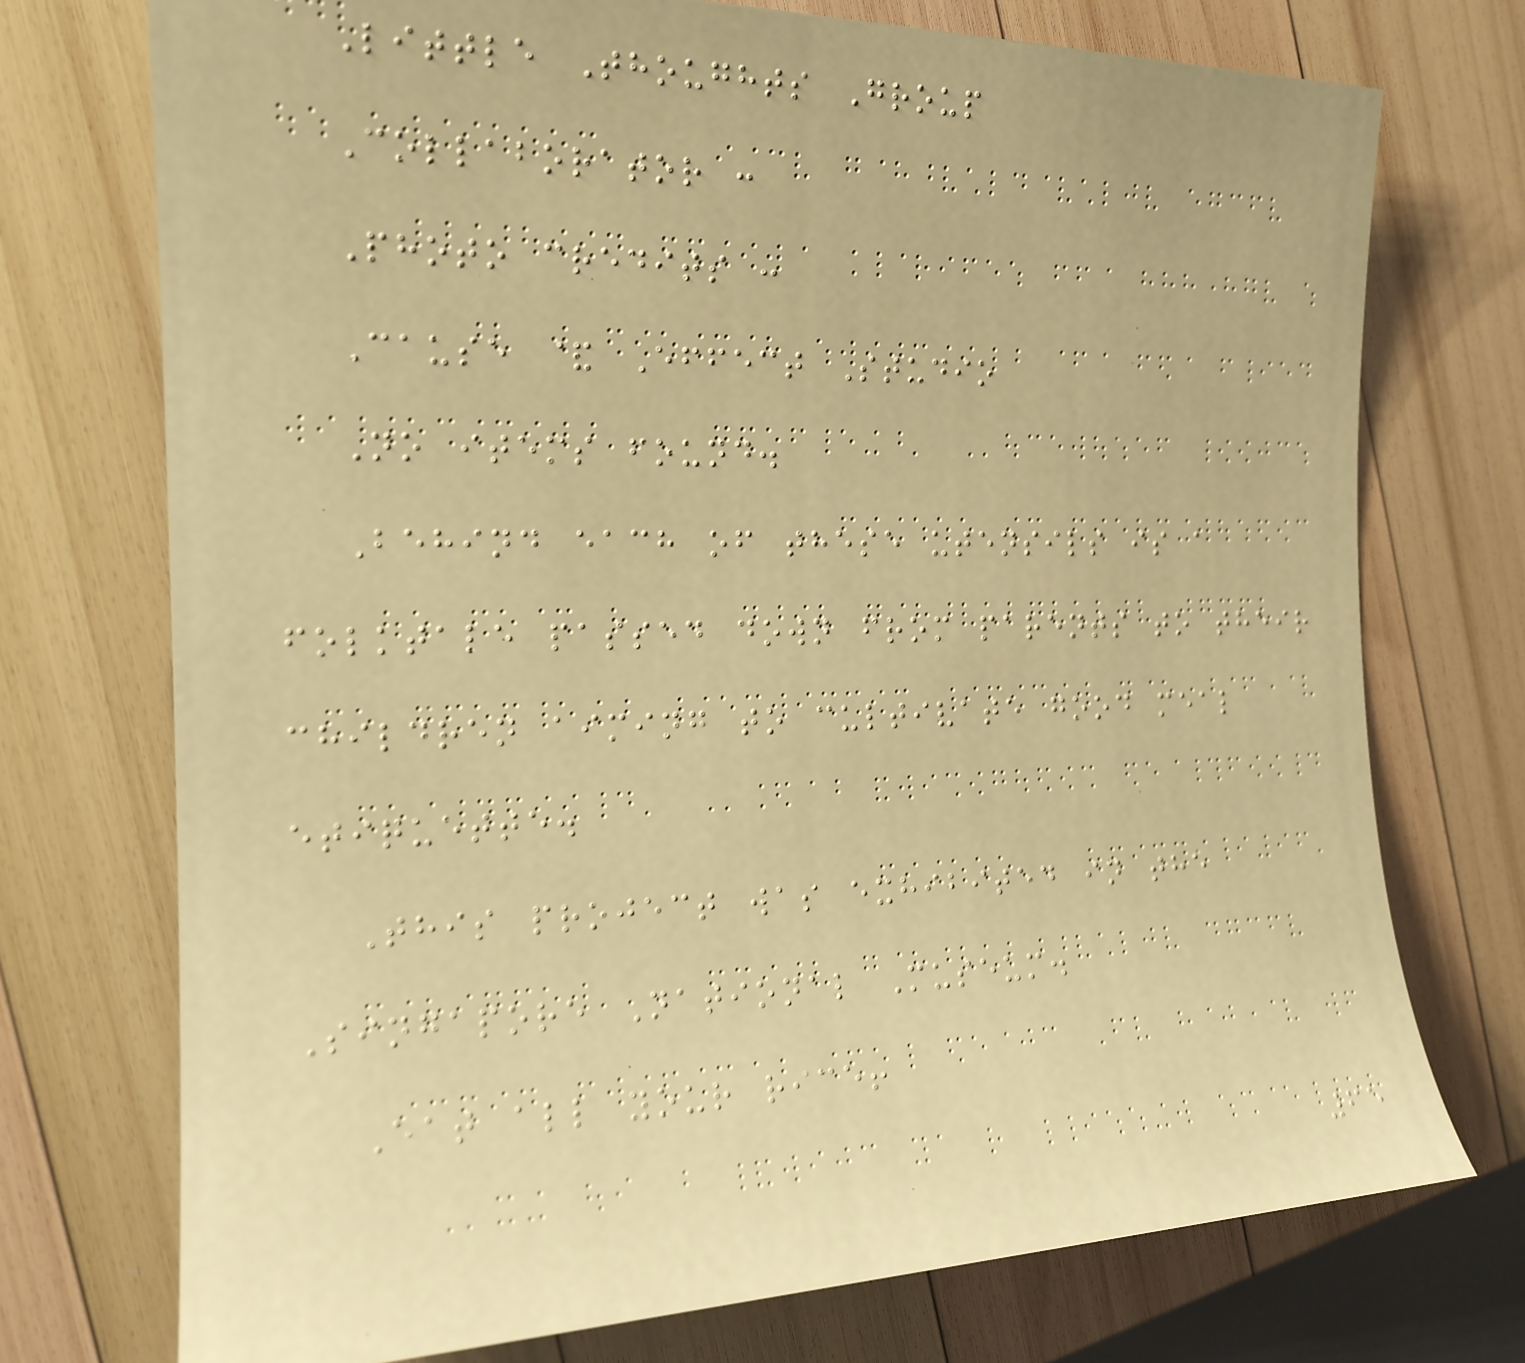Little Thoughts Group
Collaborator :
Photo credits :
Cause & Effect Studio
No items found.
Behind each of these utensils is a
folktale passed down from parents to their
children aiming to cultivate good meal
etiquette.
This project was exhibited in the
Singapore National Museum.
Eat all your rice!
65
